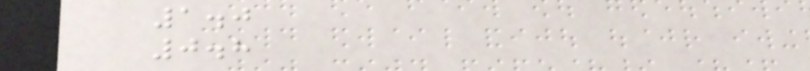1.0
0.8
